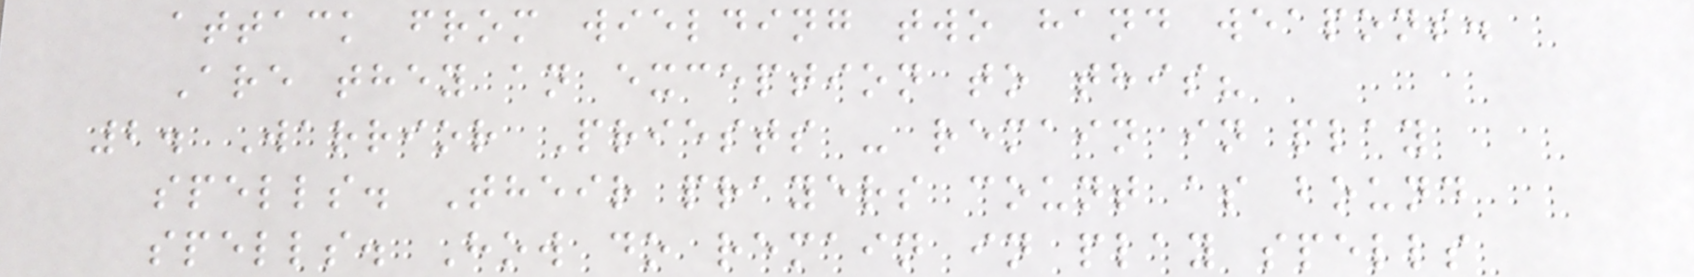attack from wielding two hand weapons.
Are they an exception to this?
2. Warrior Priests - remain in play
spells. Their prayers count as bound
spells. How do remain in play spells
